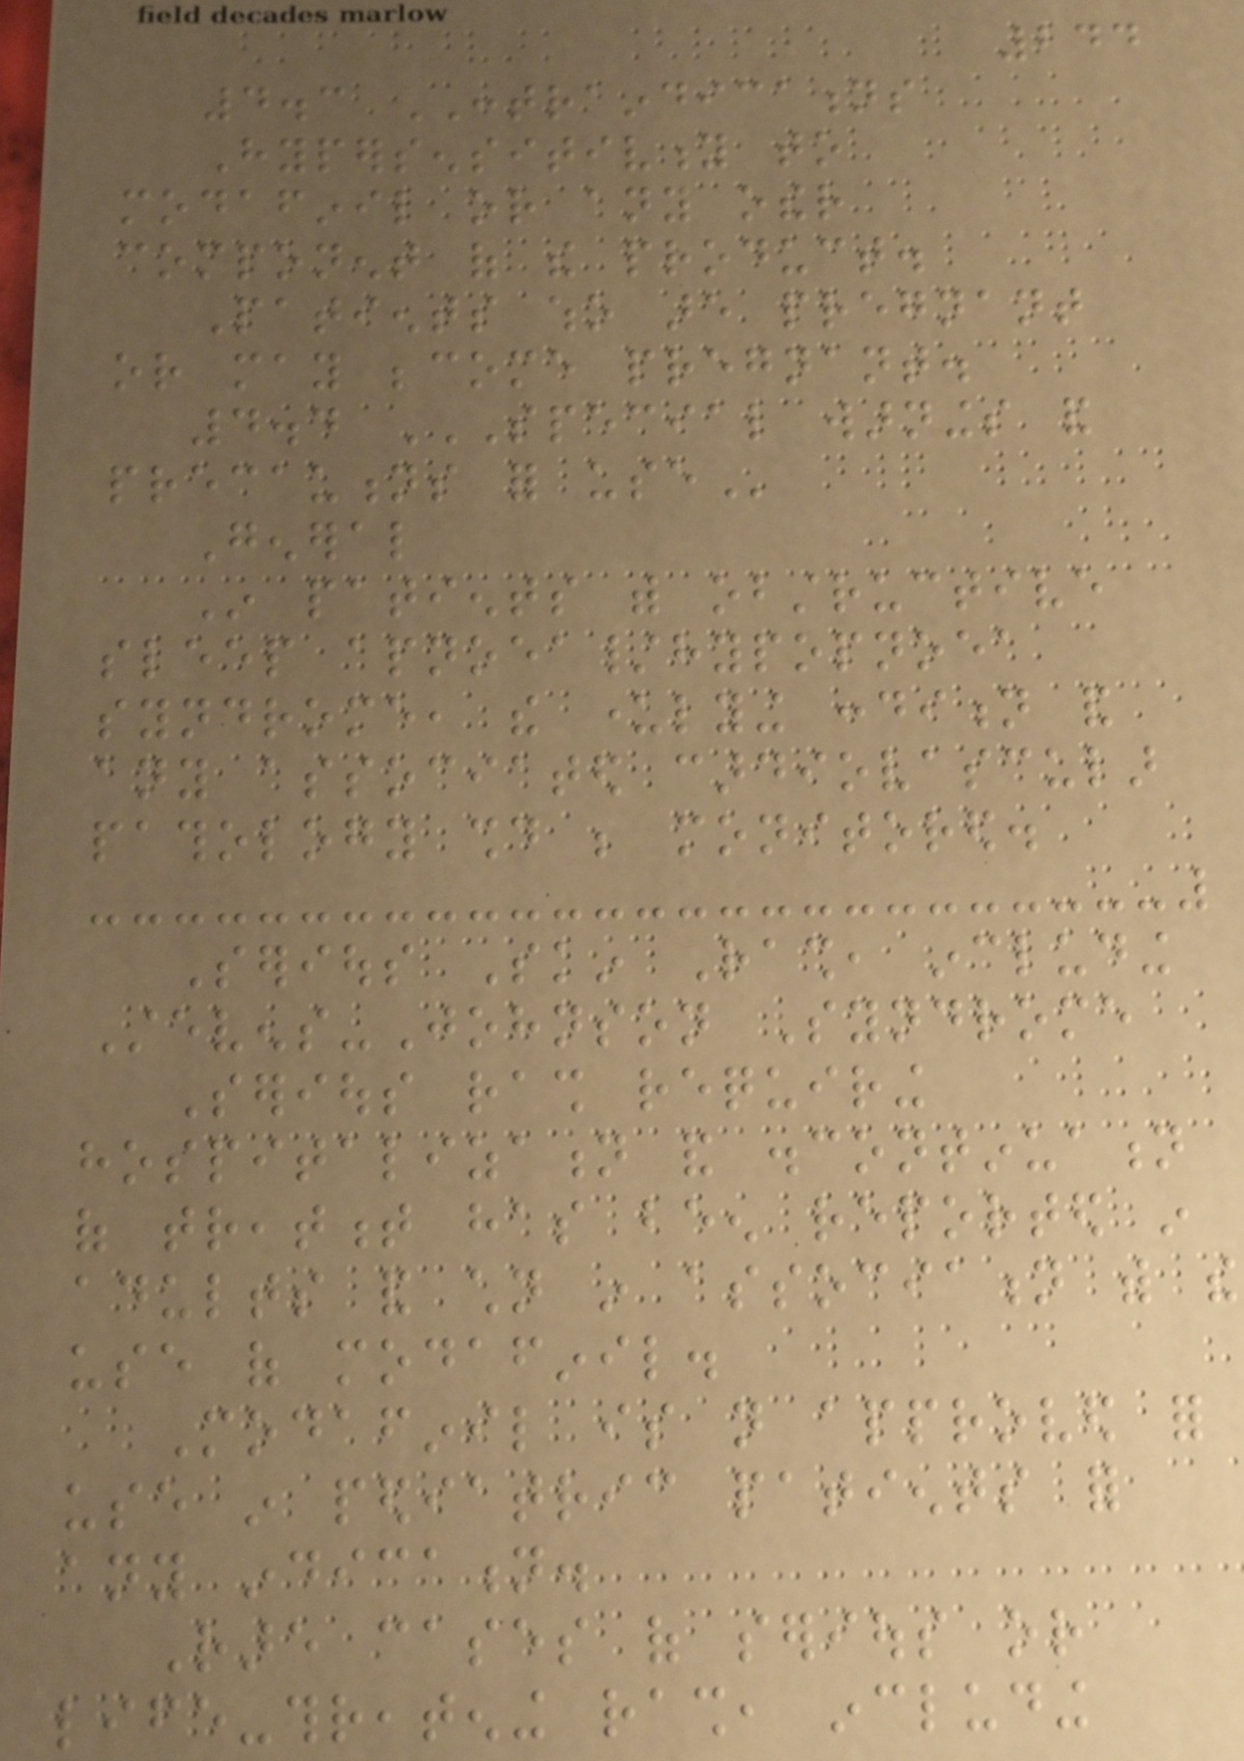244
4.3 CONTRAINDICATIONS
Hypersensitivity to
modafinil or any other
component of the product.
Patients who are pregnant
or may become pregnant.
4.4 SPECIAL WARNINGS AND
PRECAUTIONS FOR USE
General
In patients with obstructive
sleep apnoea/hypopnoea
syndrome, the underlying condition and
any associated cardiovascular
pathology should be monitored.
Serious Skin Rash, including
Stevens-Johnson Syndrome
Serious rash requiring
hospitalization and discontinuation
of treatment has been reported in
adults and children in association with the
use of modafinil.
Modafinil is not approved for
use in pediatric patients for
any indication.
Rare cases of serious or
life-threatening rash, including
